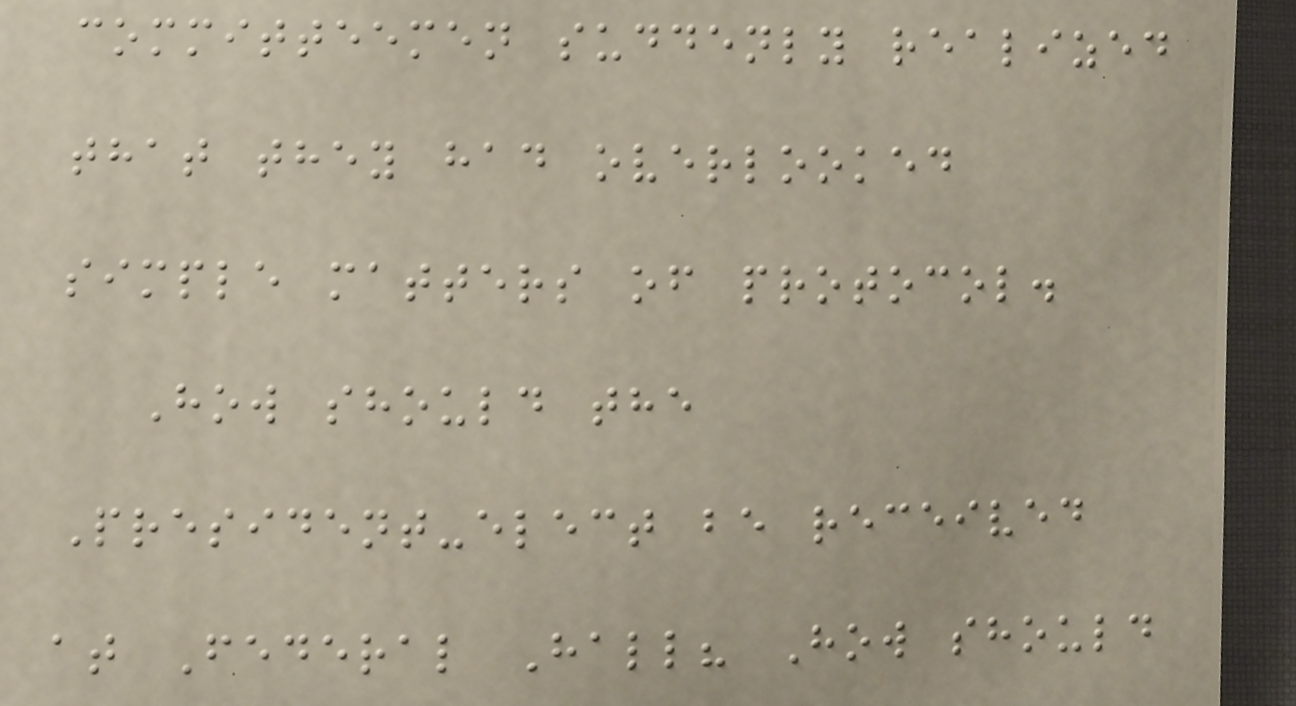committeemen suddenly realized
that they had overlooked
simple matters of protocol.
How should the
President-elect be received
at Federal Hall? How should
